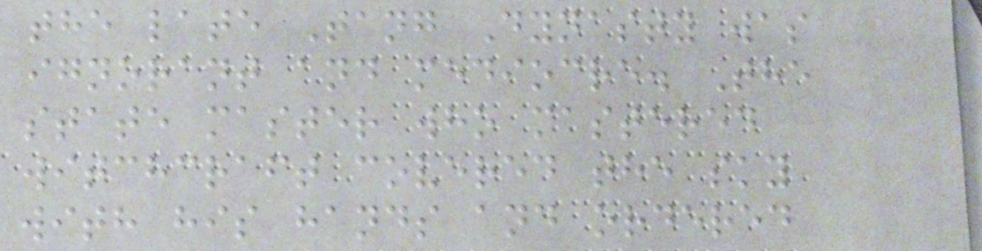the late Tang Dynasty was
ignorant and mediocre. The
state master who mastered
witchcraft covered the sky
with his hands and ordered
